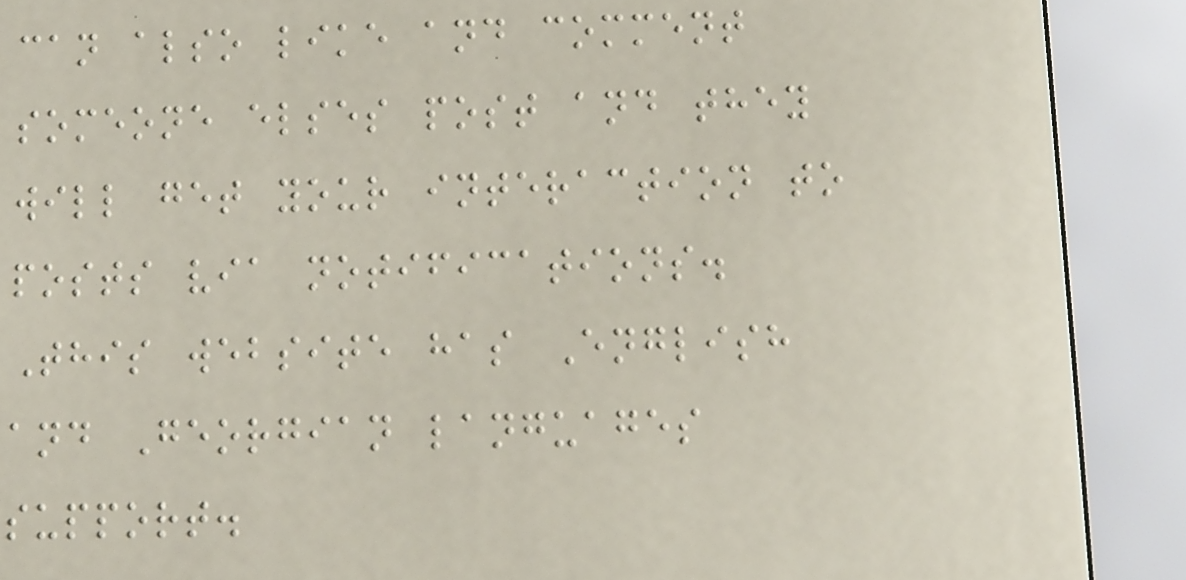can also like and comment
someone elses post and they
will get your interaction to
posts via notifications.
This website has English
and Georgian languages
support.
